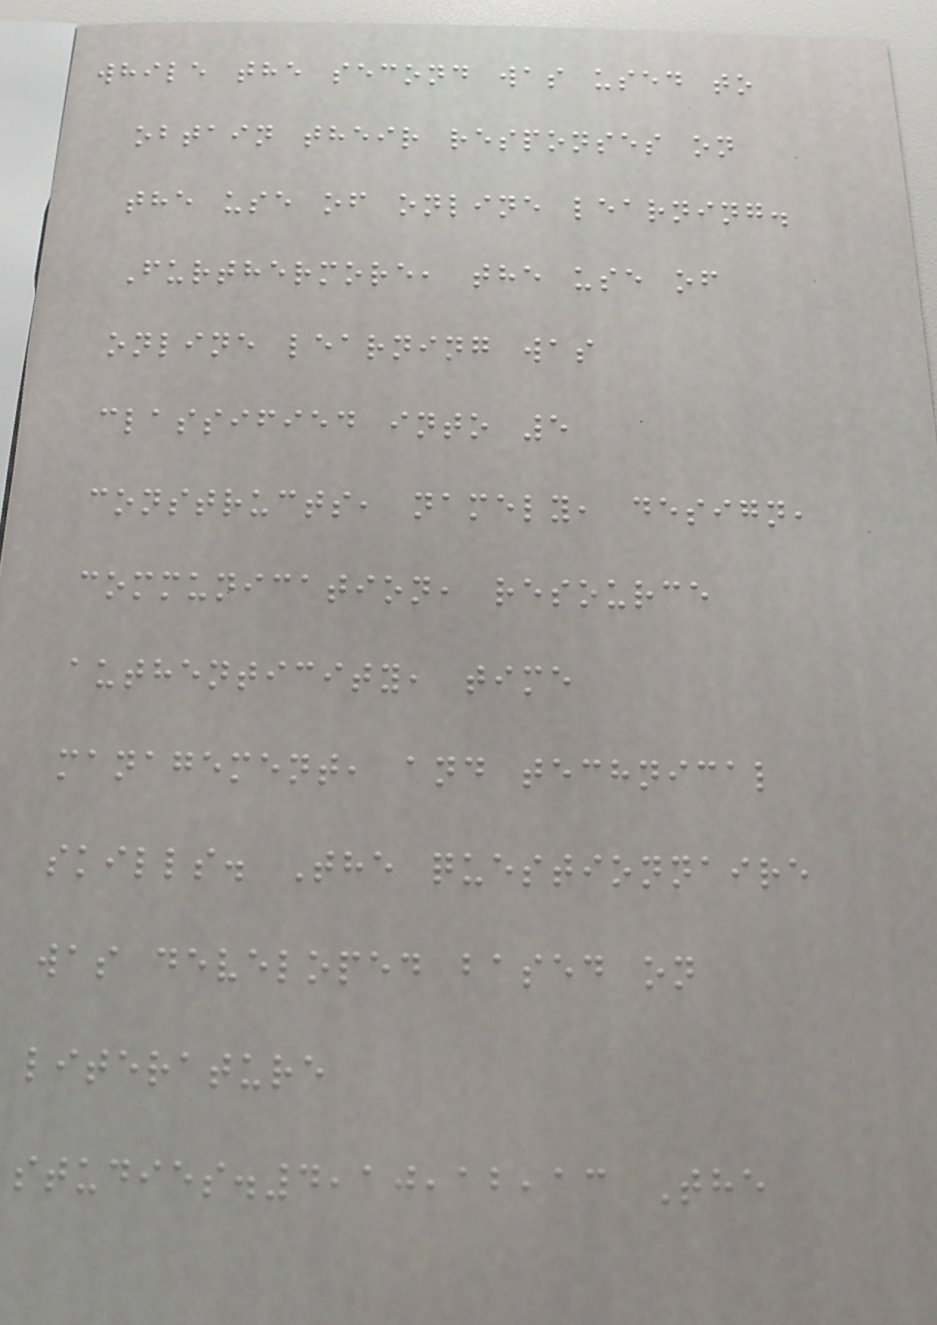while the second was used to
obtain their responses on
the use of online learning.
Furthermore, the use of
online learning was
classified into 5
constructs, namely, design,
communication, resource
authenticity, time
management, and technical
skills. The questionnaire
was developed based on
literature
studies.4,10,12,13 The
